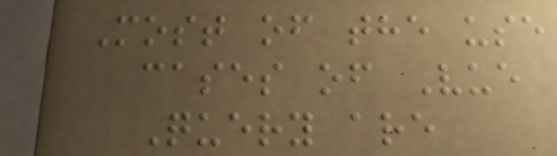Most of the use
cases of Vue
Query are
